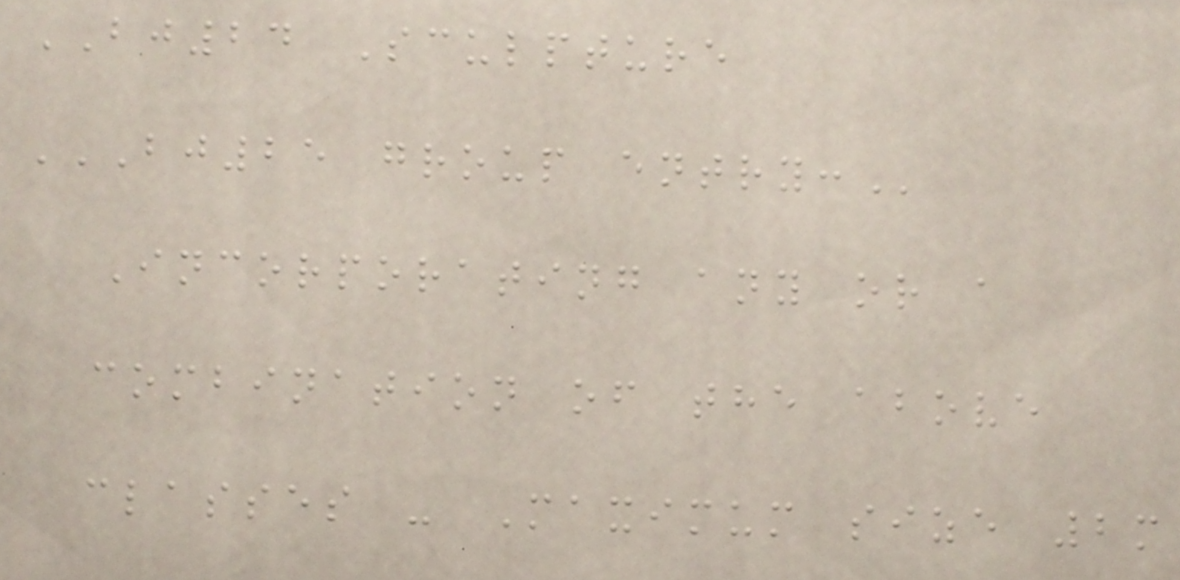BJ24 Sculpture
BJ25 GROUP ENTRY:
Incorporating any or a
combination of the above
classes - Maximum size 2m
